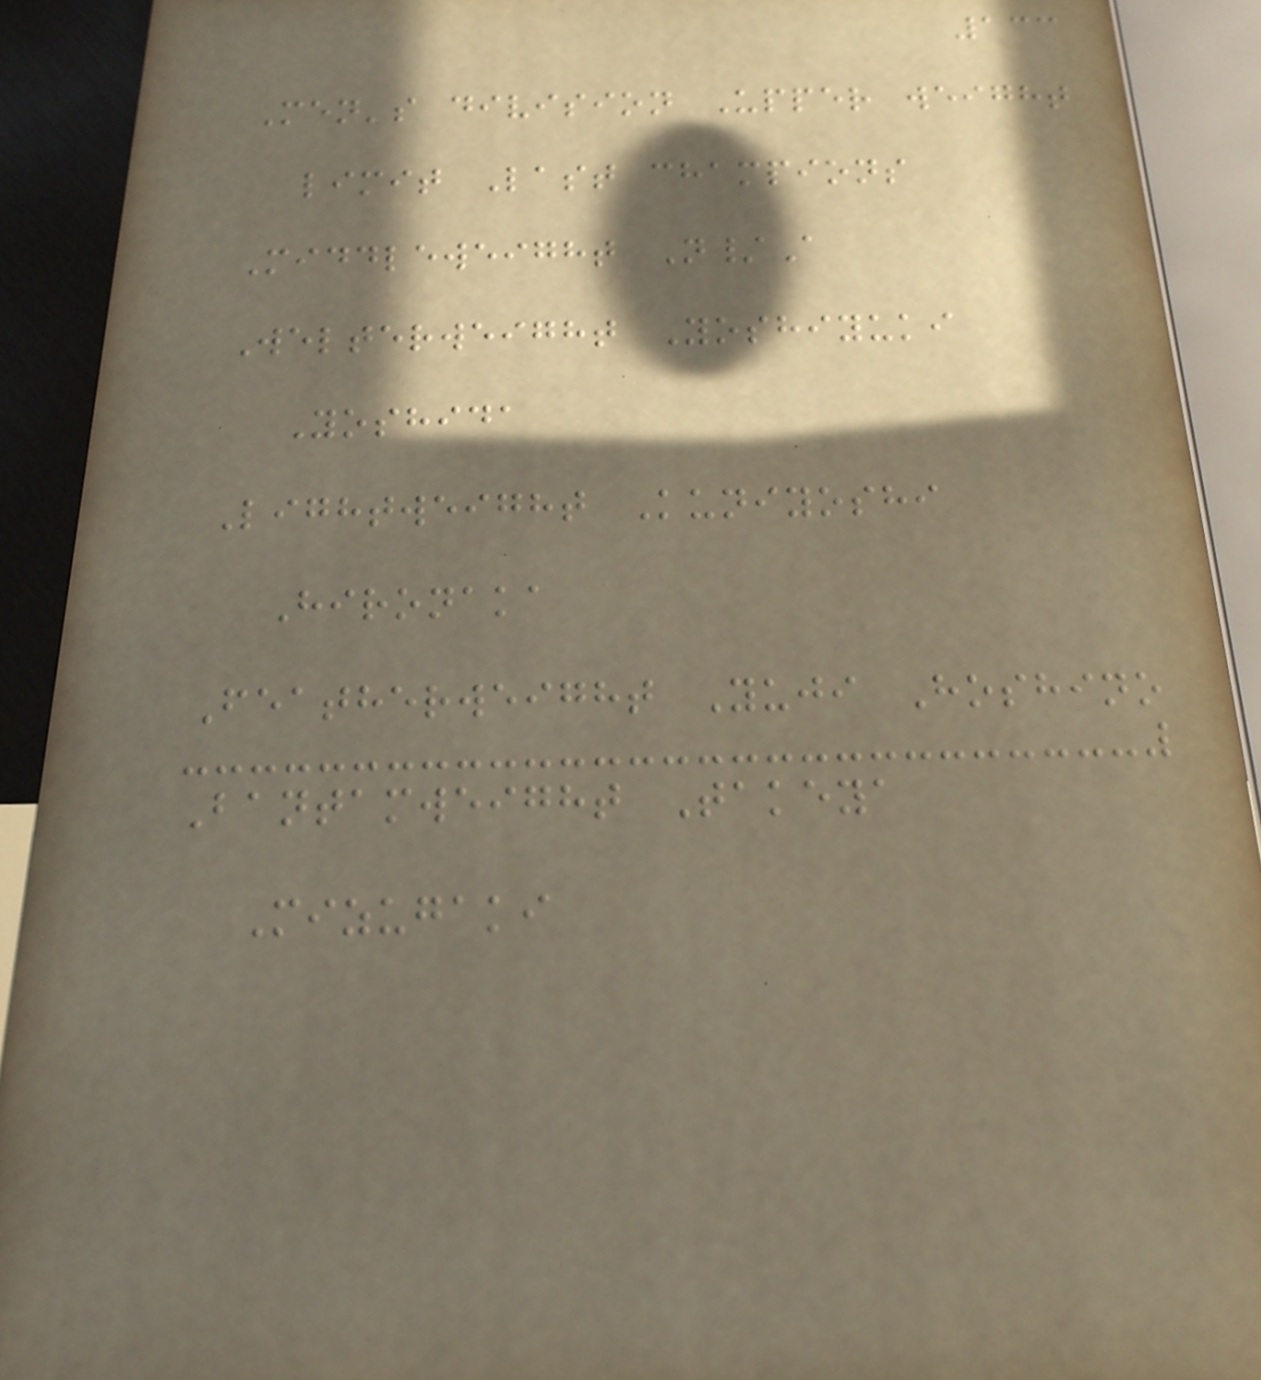133
Men's division Upper weight
limit Last champions
Middleweight N/A
Welterweight Yoshiyuki
Yoshida
Lightweight Kuniyoshi
Hironaka
Featherweight Yuji Hoshino
Bantamweight Takeya
Mizugaki
